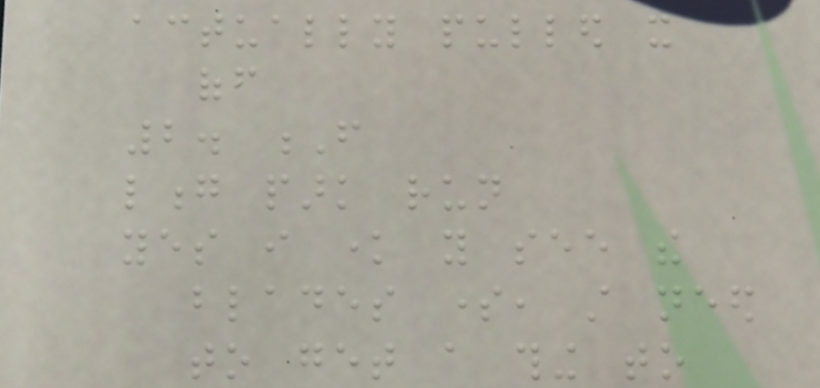actually pulled it
off
2. F
long park run
yes i know you see the
blades some, still need
to get a thing to
